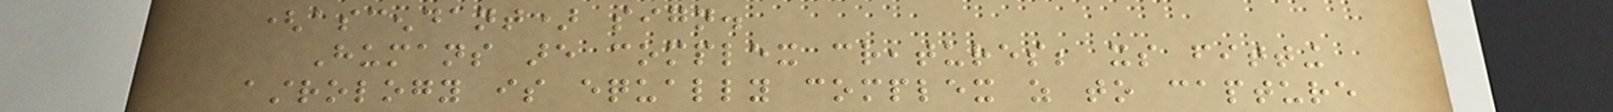(ascendant) sign.
Humans are complex creatures; its fitting
astrology is equally complex as to capture
